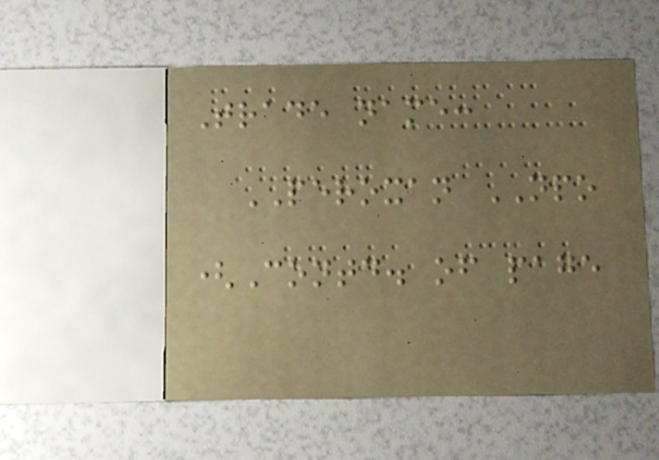Trade name:
PEROXAN NPO
(Contd. of page
